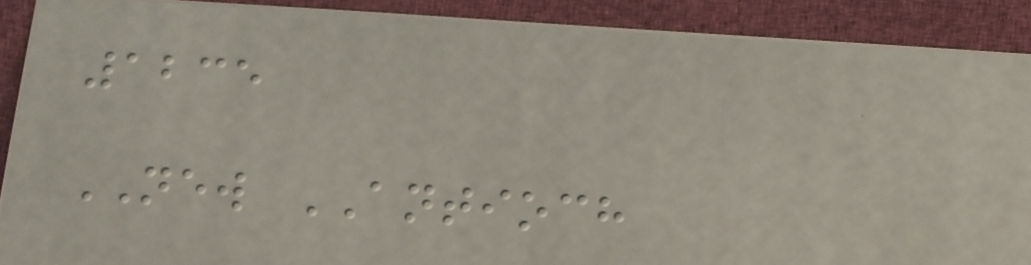1235
NEW ANTIOCH
